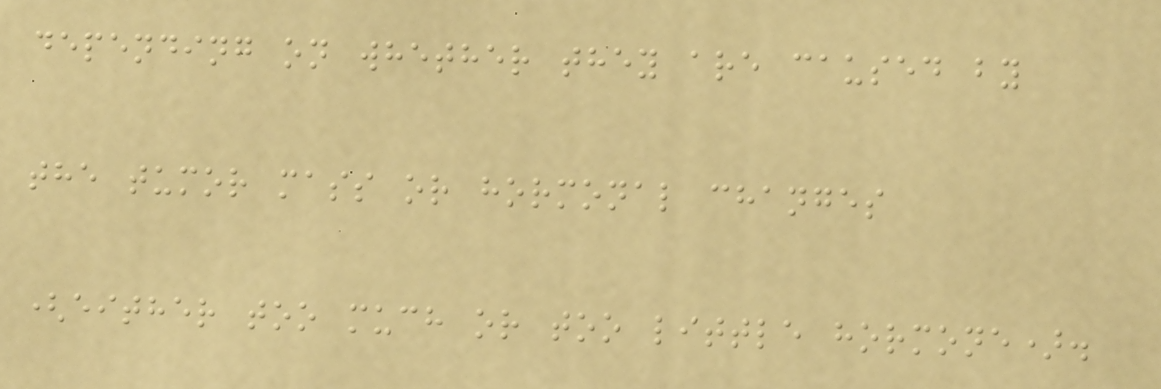depending on whether they are caused by
the tumor mass or hormonal changes
(either too much or too little hormone).
